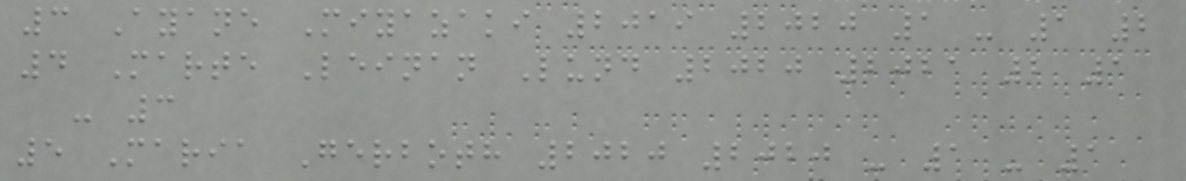3 Ayane Miyazaki 2019 2020 1 - 1 2
4 Marte Leinan Lund 2020 2021 2 1
- 3
5 Maria Gerboth 2020 2020 - 1 - 1
